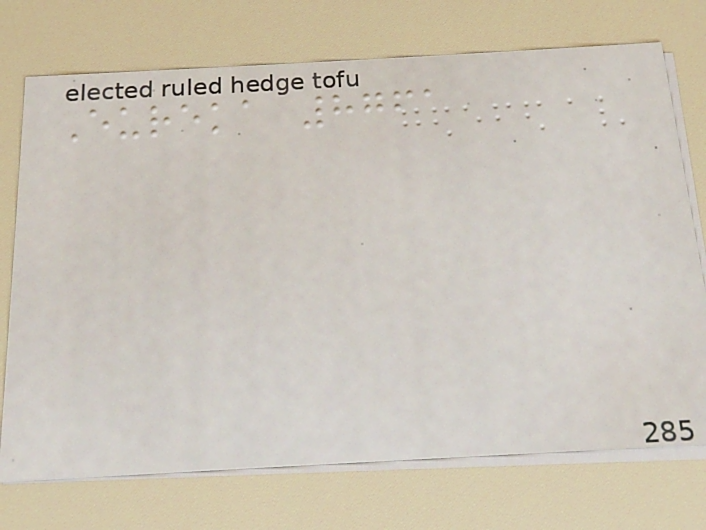Eureka 8761
